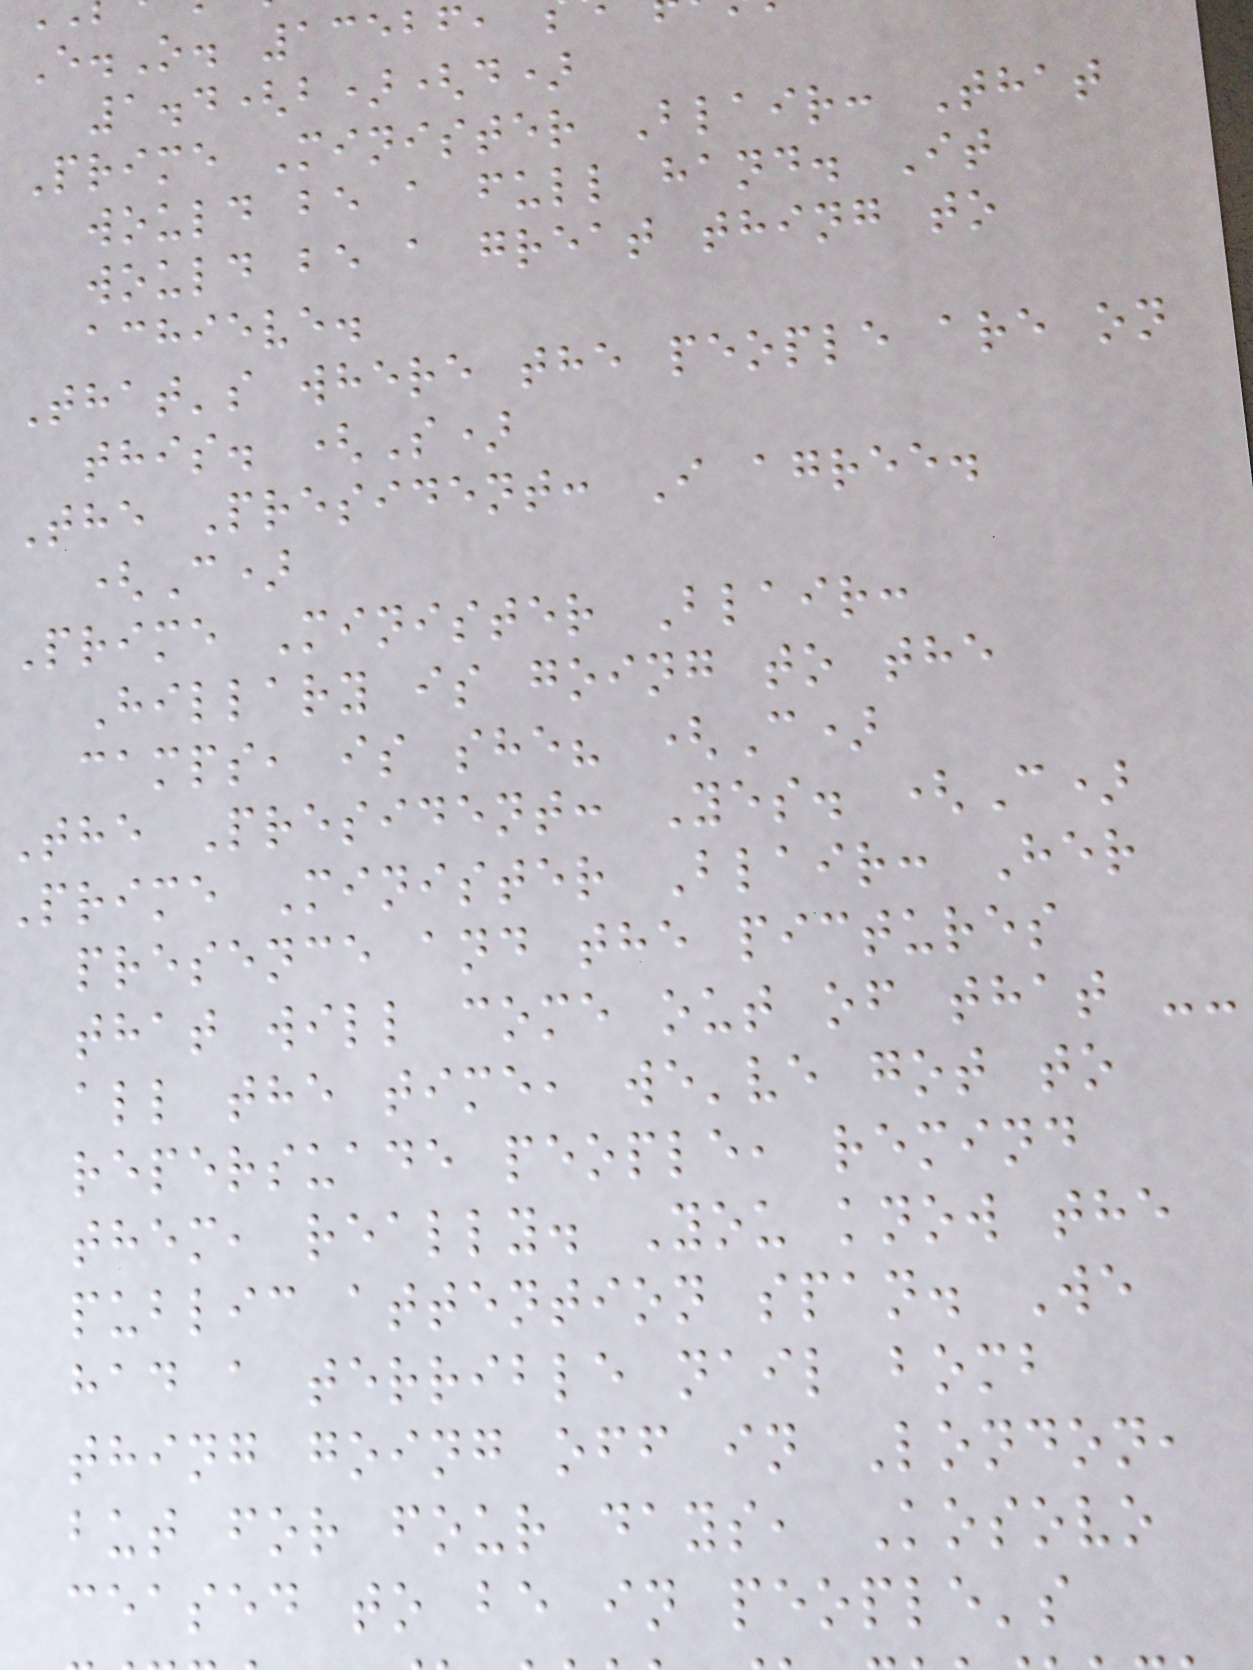E.O. 13526,
1.4(b)(d)
Prime Minister Blair: That
would be a full hand. It
would be a great thing to
achieve.
That's where the people are on
this. (S)
The President: I agree.
(C)
Prime Minister Blair:
Hillary is going to the
camps, is she? (C)
The President: Yes. (C)
Prime Minister Blair: Her
presence and the pictures
that will come out of that --
all the time, we've got to
repersuade people, remind
them, really. You know the
public attention span. We
had a terrible nail bomb
thing going off in London,
but for four days, Kosovo
ceased to be in people's
